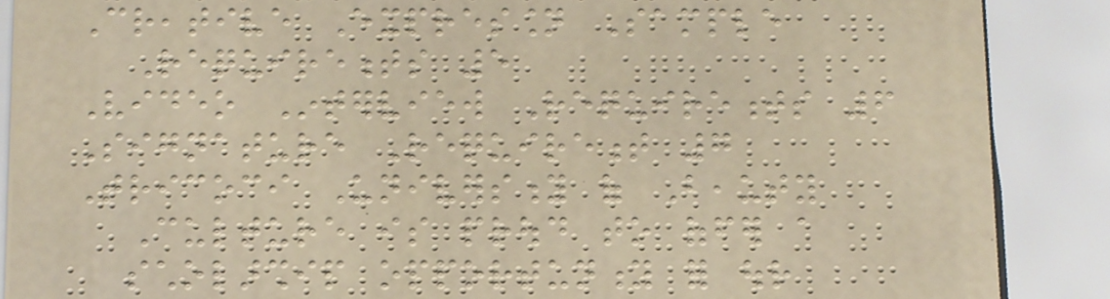Creative Expression Sample
Requirements 5
Video Interview Requirements 6
Signature Requirement 7
Tricoci University of Beauty
Culture is proud to offer a
scholarship opportunity for our
